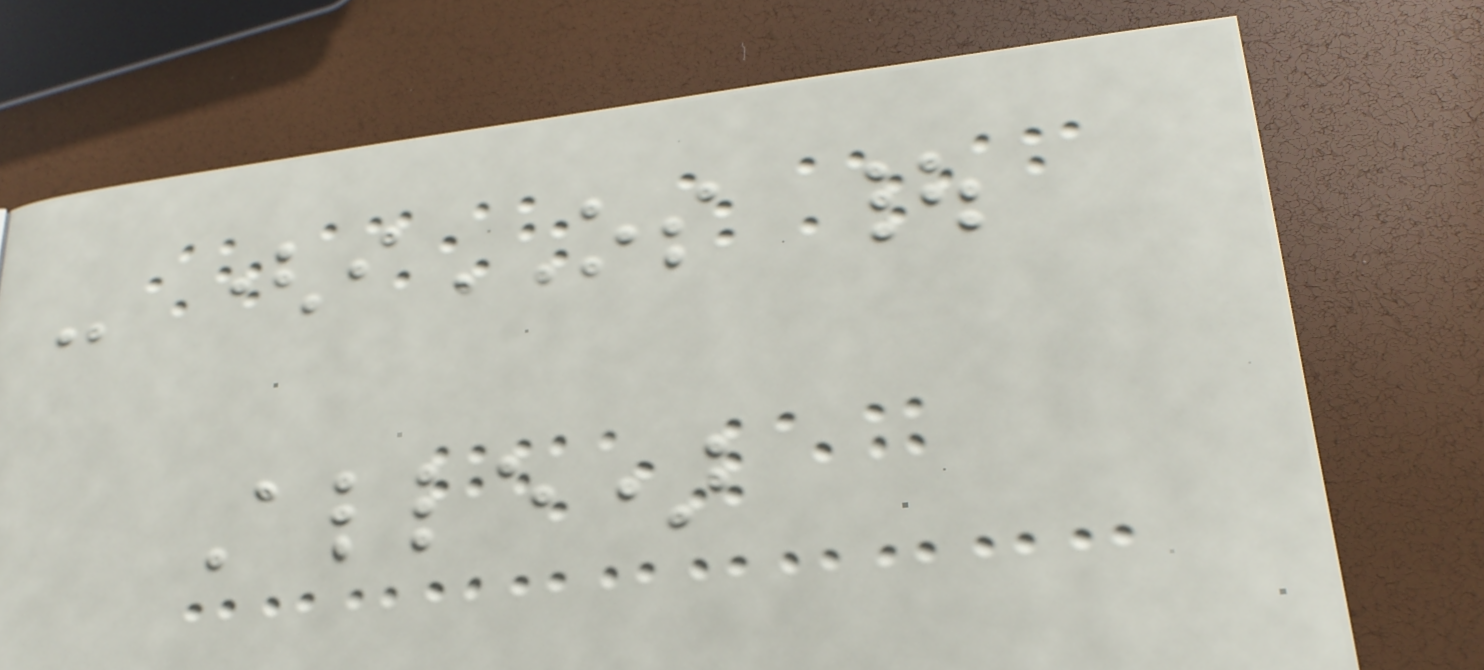- (iOS |
Alle)
